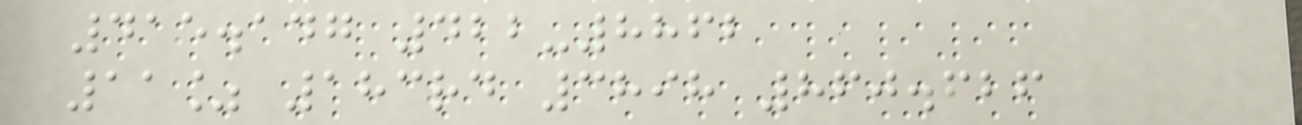415.147 422-8862
11% 183rd 3898 860.626
